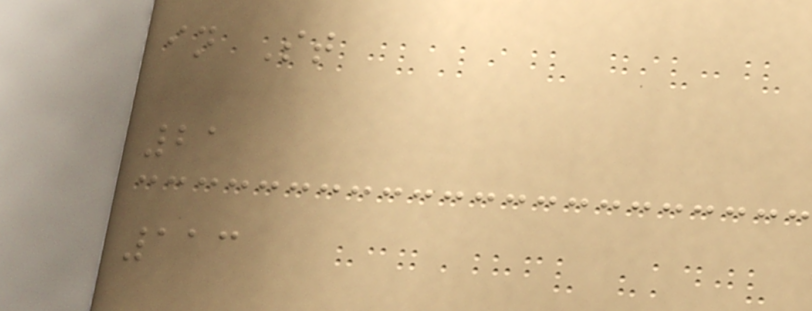in St
21
113
